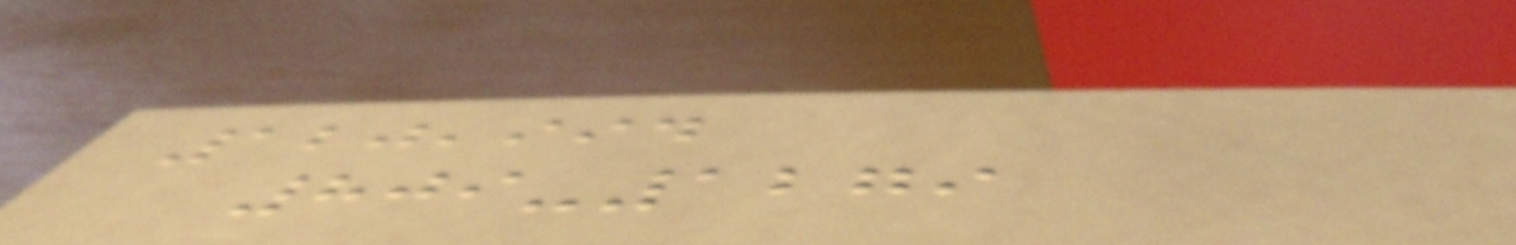120,994
809-1279
